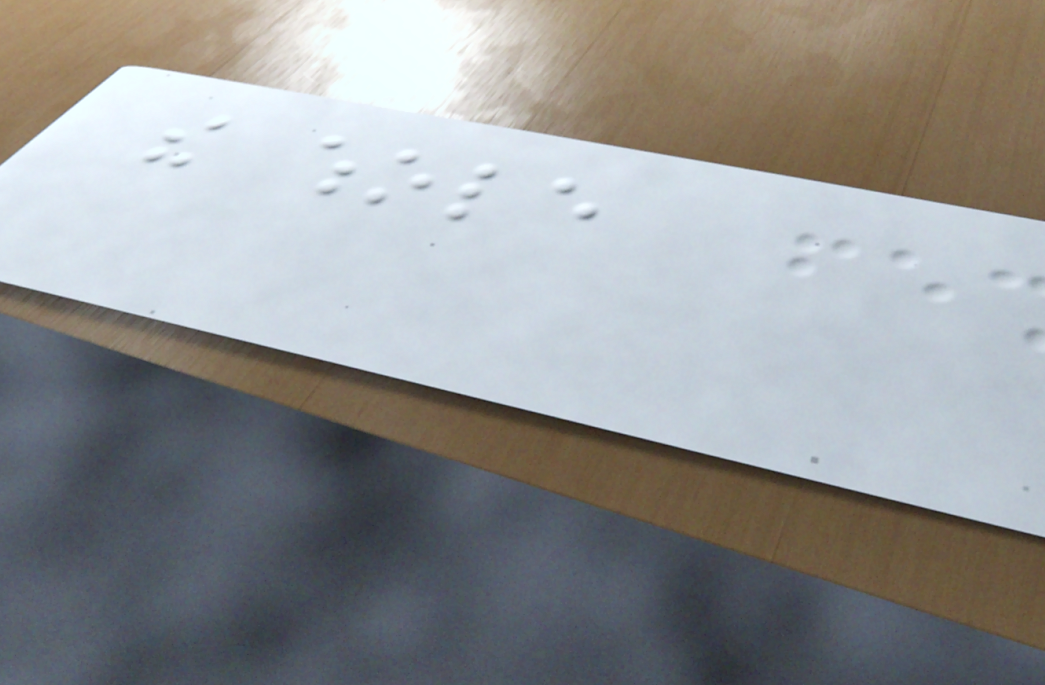the whole
